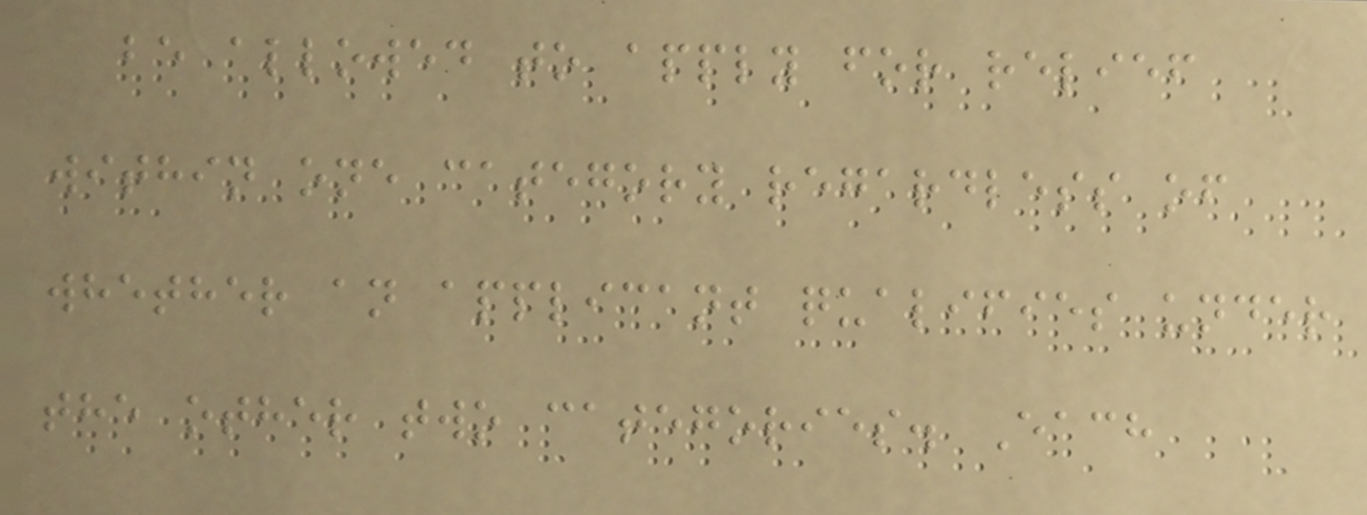be allowed to apply for relief
within one category regardless of
whether an applicant qualifies under
the other two categories. Each
